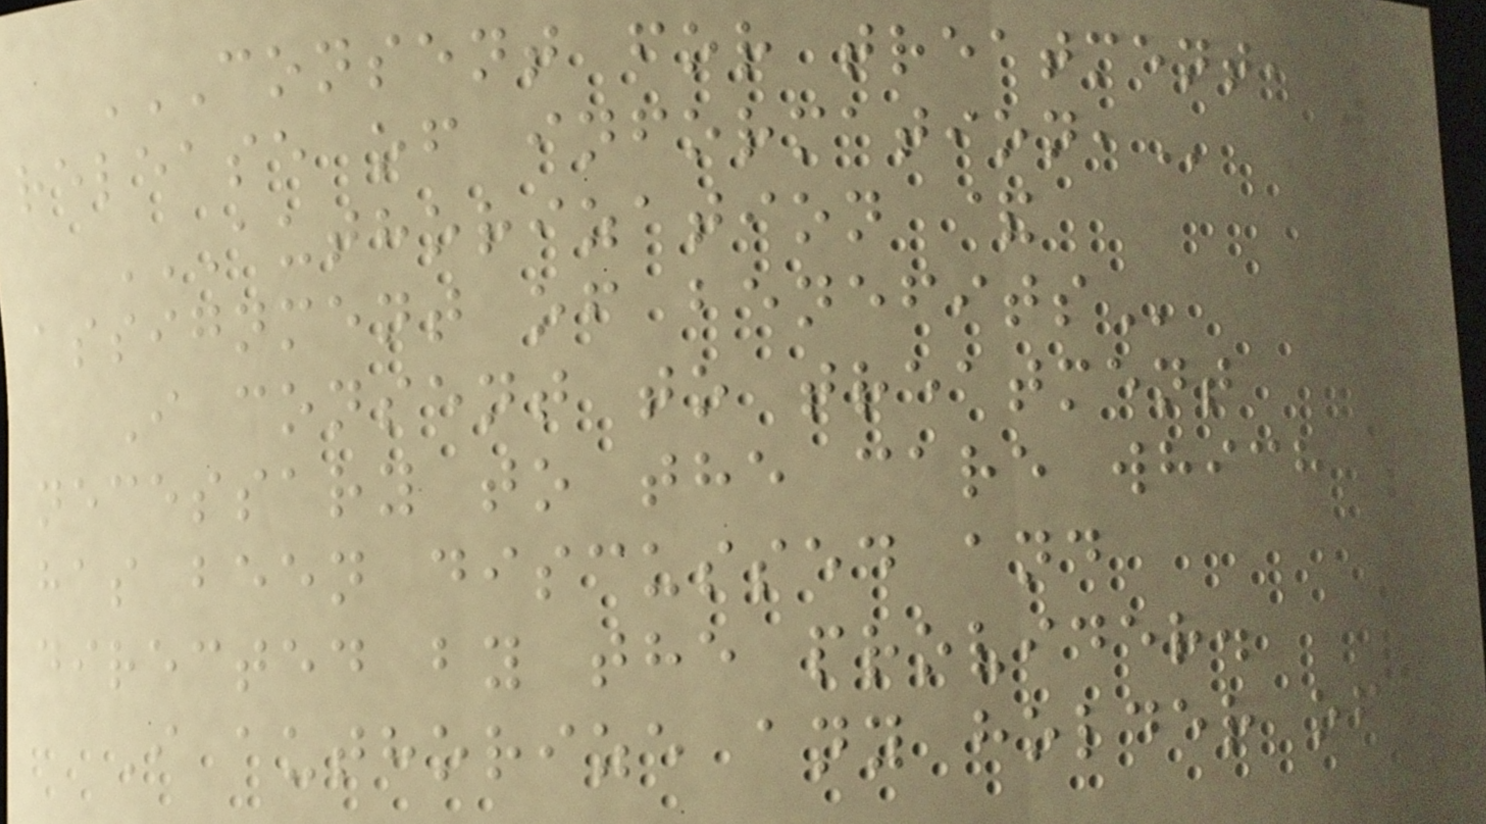CONSENT FOR TREATMENT,
RELEASE OF INFORMATION,
AUTHORIZATION &
ASSIGNMENT OF BENEFITS
I consent to treatment
necessary to the care which
has been discussed and
directed by the provider.
I authorize any holder of
